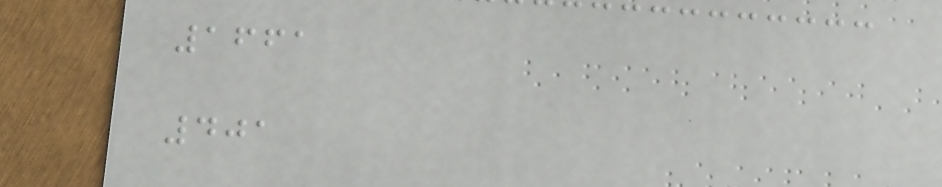1661
401
